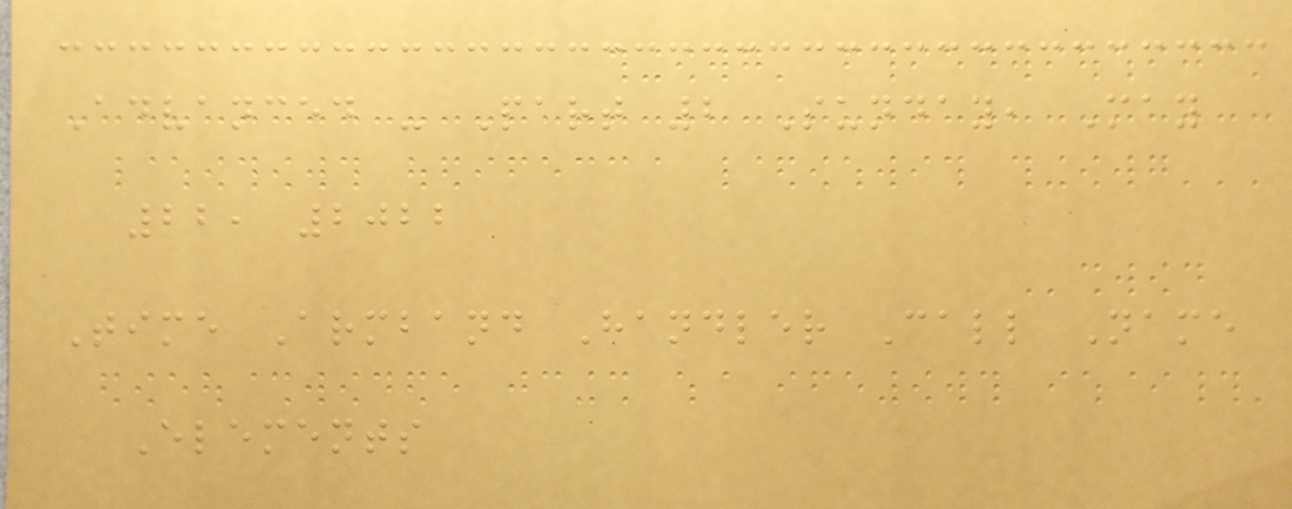Advanced - Part 2 Sunday, May
22, 2022
Time Armband Handler Call Name
Elements
